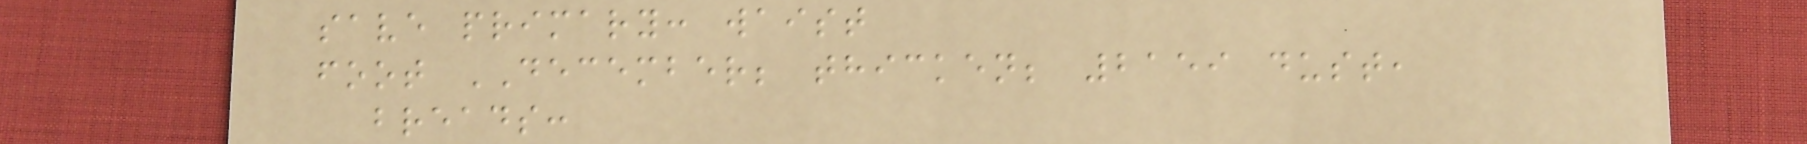save primary: waist
foot DECEMBER; thicken; 2159 dust,
breads:
